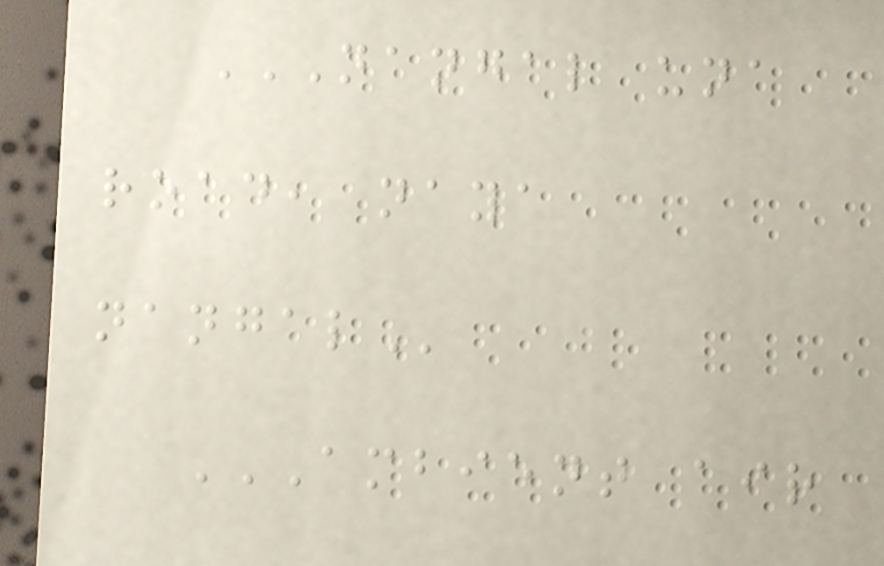NANGAL UNA
ROAD, NAYA
NANGAL
AMBIENT AIR
